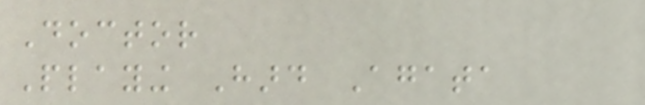Doctor
Playing Hard Agata
